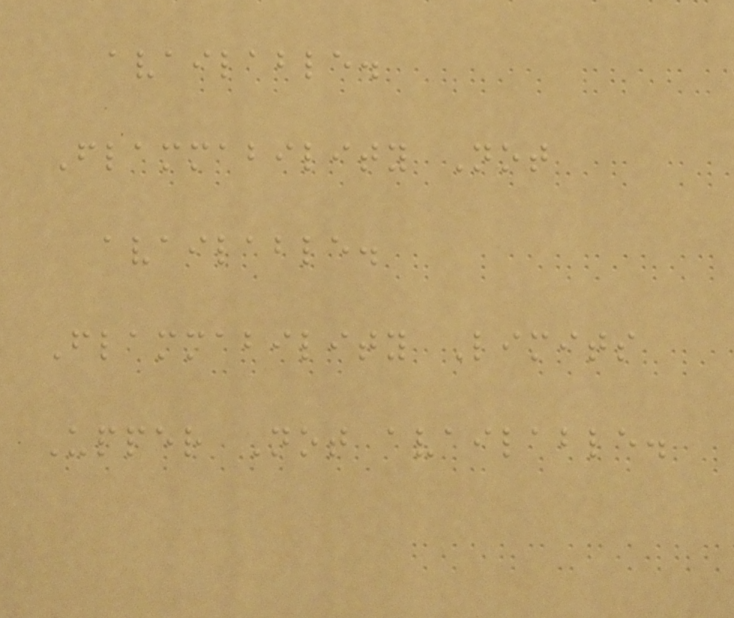available.
Flammability Not
available.
Flammability Limits
Upper Not available.
